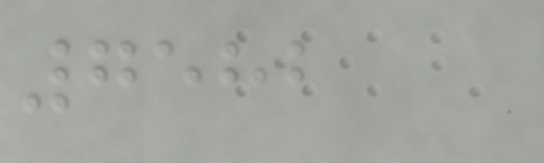7582
